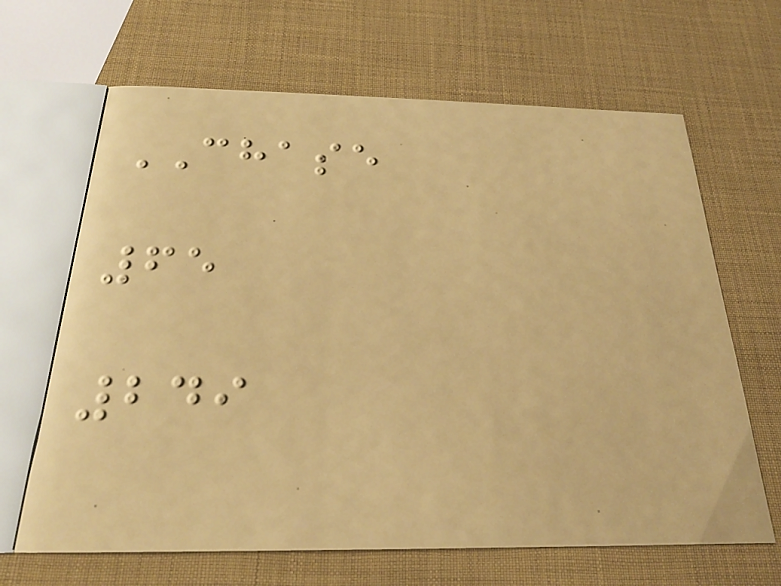CHASE
65
249
